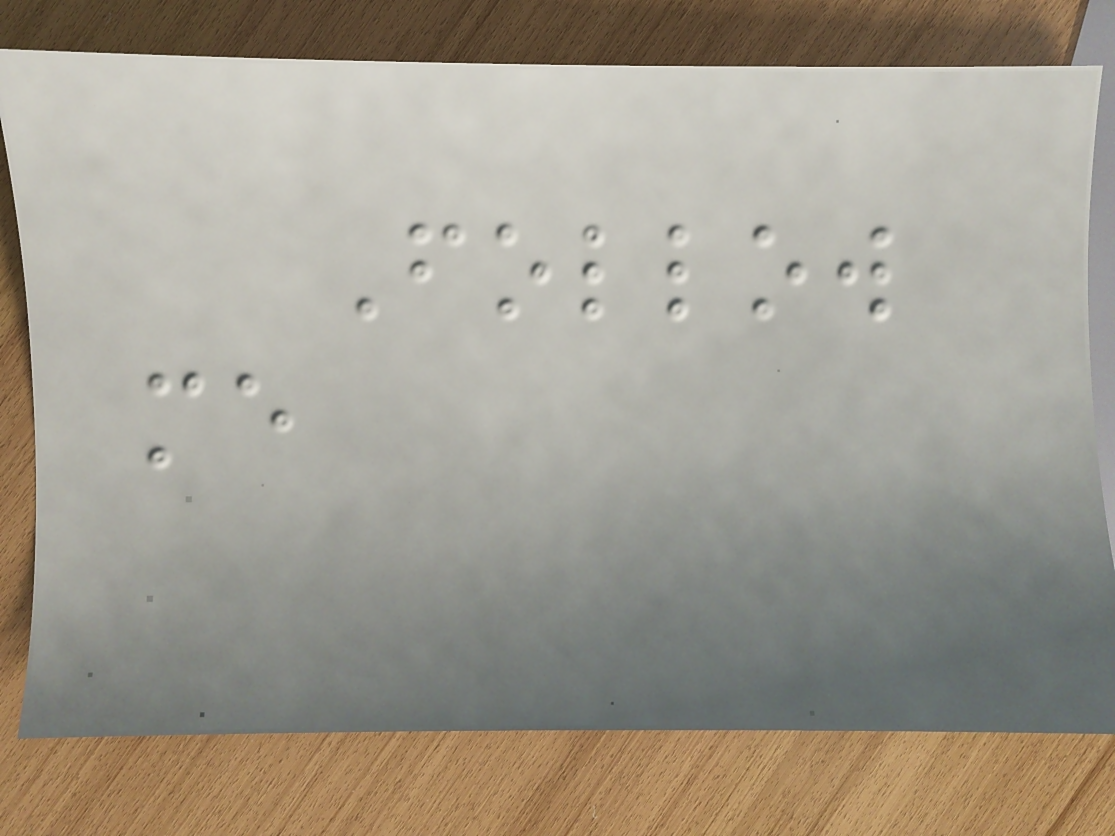Follow
me
